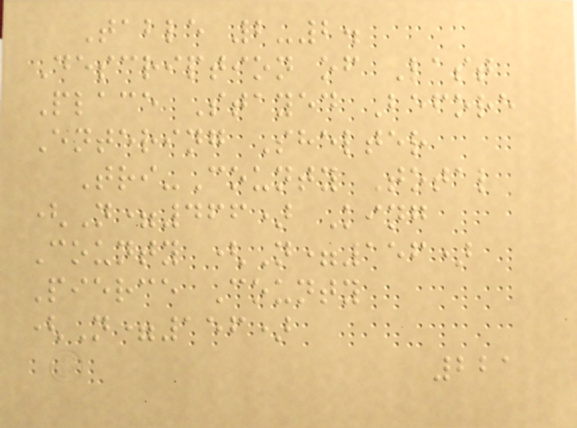Table 2-2.
Description of Last
Place Stayed Before
Entering Shelter
Tri-County Total
(N=466) King
County (N=156)
Pierce County
(N=156)
221
